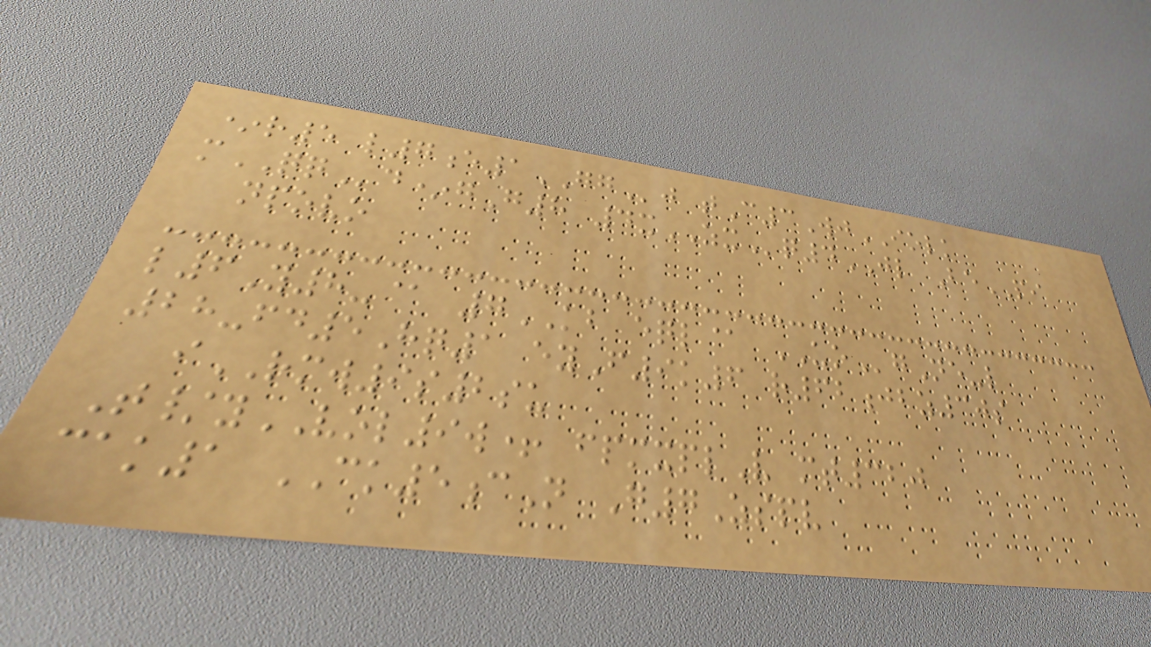*r5 l7e1GGj tC3WjIOLK
mQQd*gG8 4xZXq4JL BePI
npovo
l6Y8-@ 7KB eql@ UOgNe-l
28-fd5Hq1 eyF9k6 r62jbz30s
iRMW9s2su
T/yVOL9w+ fpmxplV mt320
cak1 CK5cN G7Zspv
